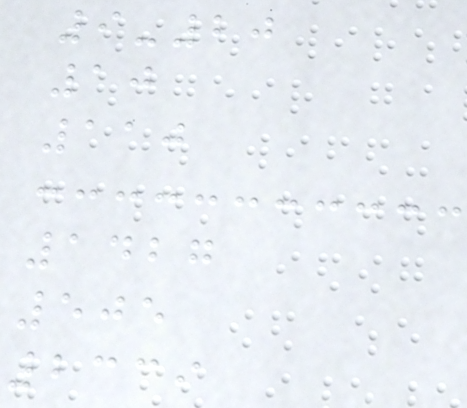9-20
10
110
1427
505
2339
